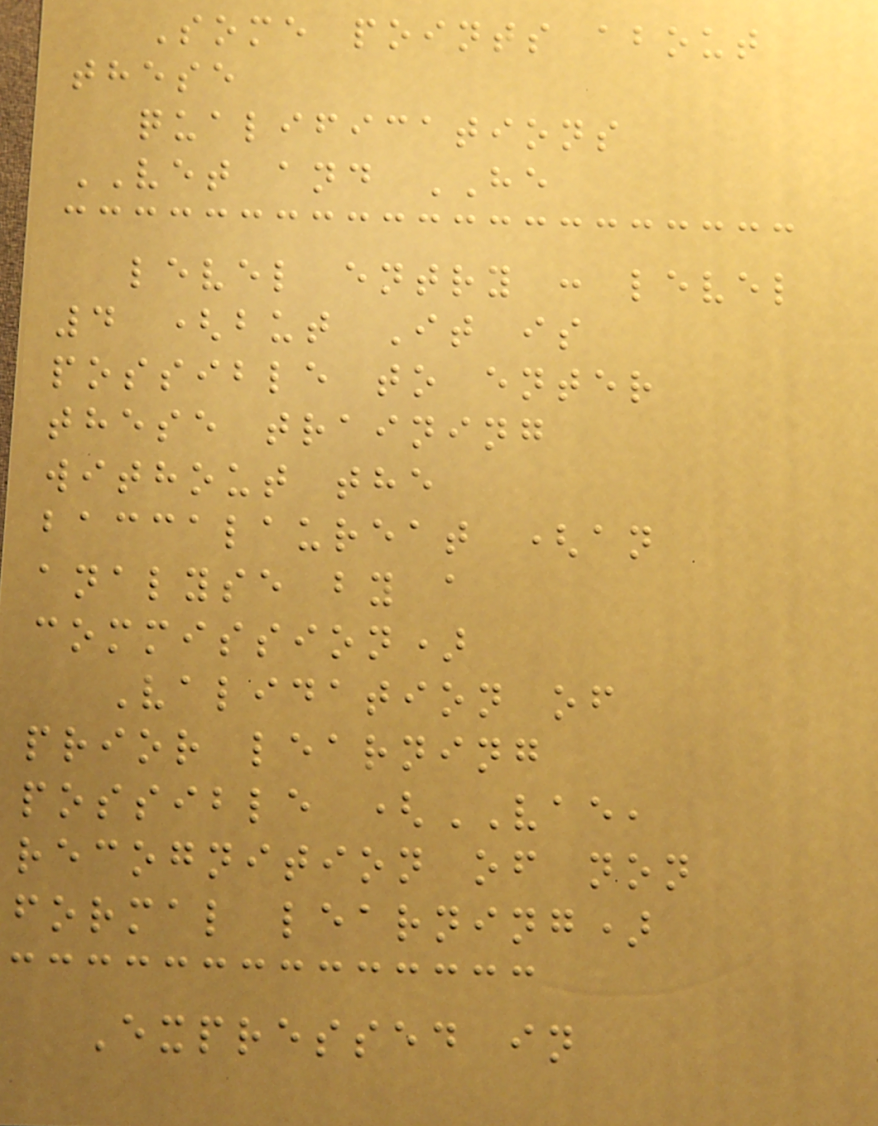Some points about
these
qualifications
VET and HE
level entry : level
4 (but It is
possible to enter
these training
without the
baccalaureat (an
analyse by a
commission)
Validation of
prior learning
possible (VAE,
recognition of non
formal learning)
Expressed in
